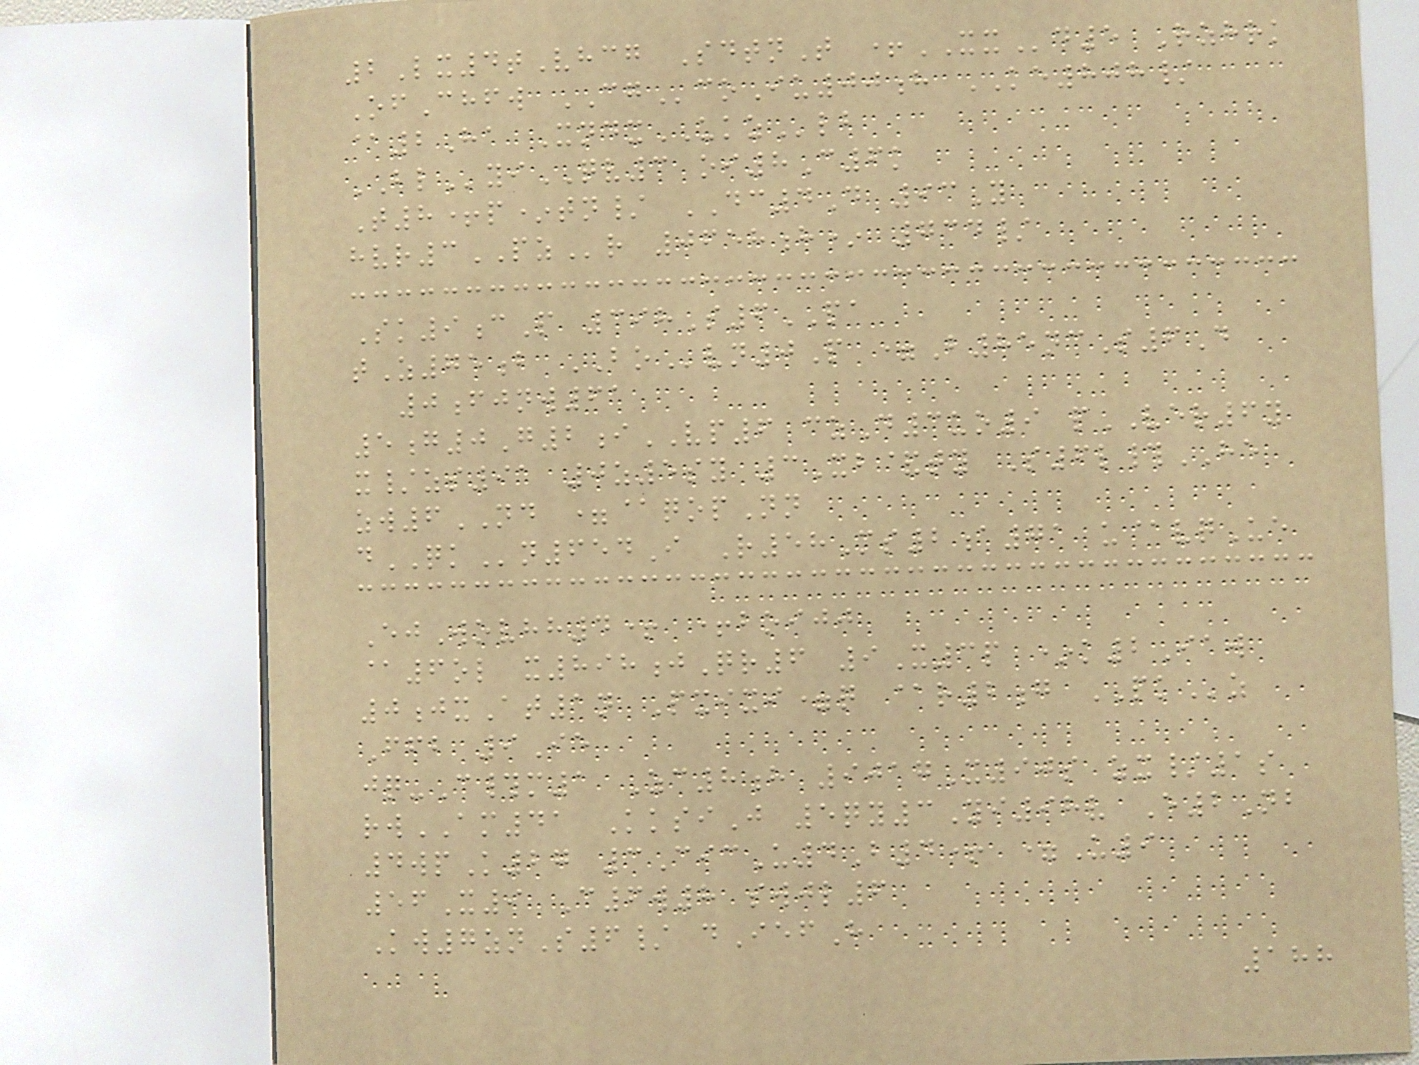2Lx4tVhcg SdtnT +XXd5 Rzhrk
OfChfw CGcoIu00h KE808/
@2Ha XndxUKZlb
BLyiQV3 oi8C6k
T8+p*tn/ DC4D 93Y
hvr3PZr 0658h* 734/
Sk9cP 398S6PA
tZ75b BOvn0P =B85ncS6D
0fjnw61
5g0G2iVP6 czD3uo9 pVER6y
x/zs91 0z5sy 3Xb&ty S6l#HE
zw6ND =@qopNn
dQKn654I R58Ms2a71 u@vqUe
EjWovhh4+ +boijj
@6ol x898jQr6 9X3p *k2Iaw
0jxAt1n Pxixi=q @r2g PKz
Ffb 9Ie
jq-C#m1 Zc8h 9017X90s zx/1s
rwAM41 KksiJ 5qy3Yi98v E2Nb
4wpK27 3CicU4B4+ =U9
56X9 C6w8 swjl6
Kw7znS6/ dIefH
188
